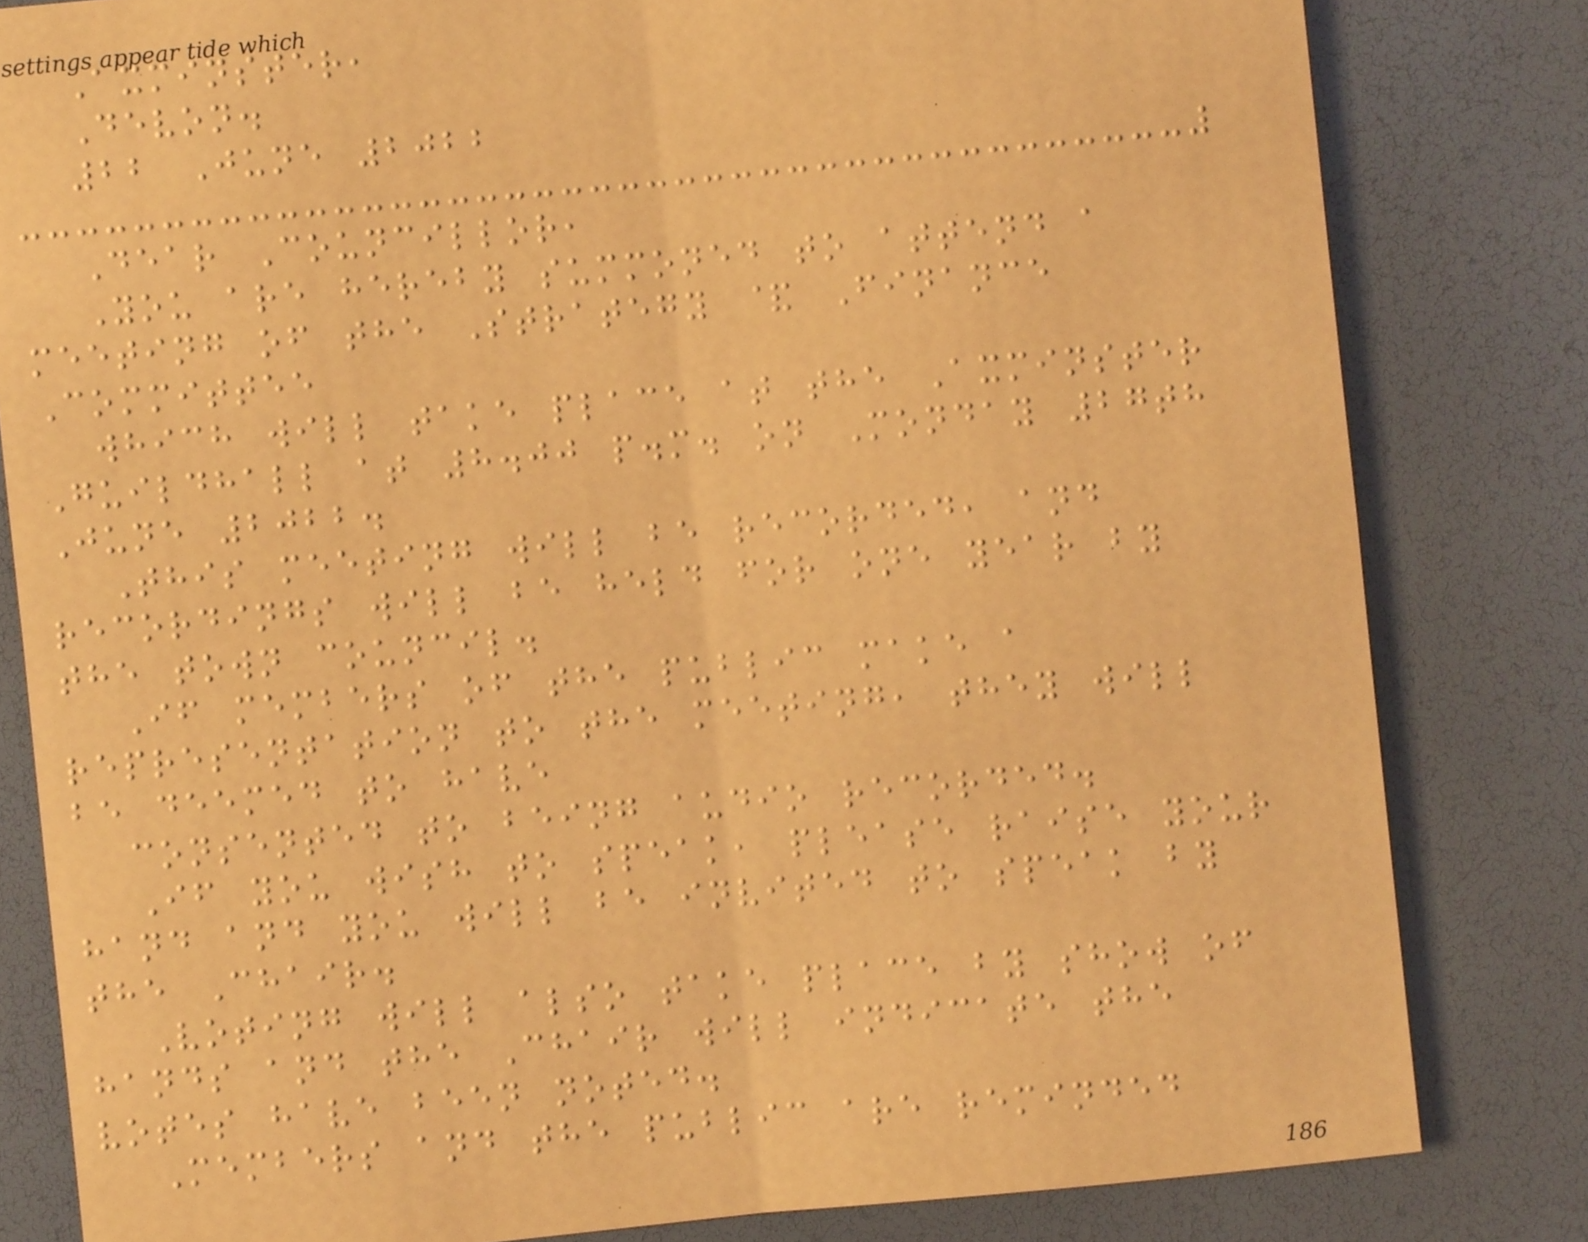Axminster,
Devon.
22 June 2022
Dear Councillor,
You are hereby summoned to attend a
meeting of the Strategy & Finance
Committee
which will take place at the Axminster
Guildhall at 8.00 p.m. on Monday 27th
June 2022.
This meeting will be recorded, and
recordings will be held for one year by
the town council.
If members of the public make a
representation to the meeting, they will
be deemed to have
consented to being audio recorded.
If you wish to speak, please raise your
hand and you will be invited to speak by
the Chair.
Voting will also take place by show of
hands and the Chair will indicate the
votes have been noted.
Members and the public are reminded
